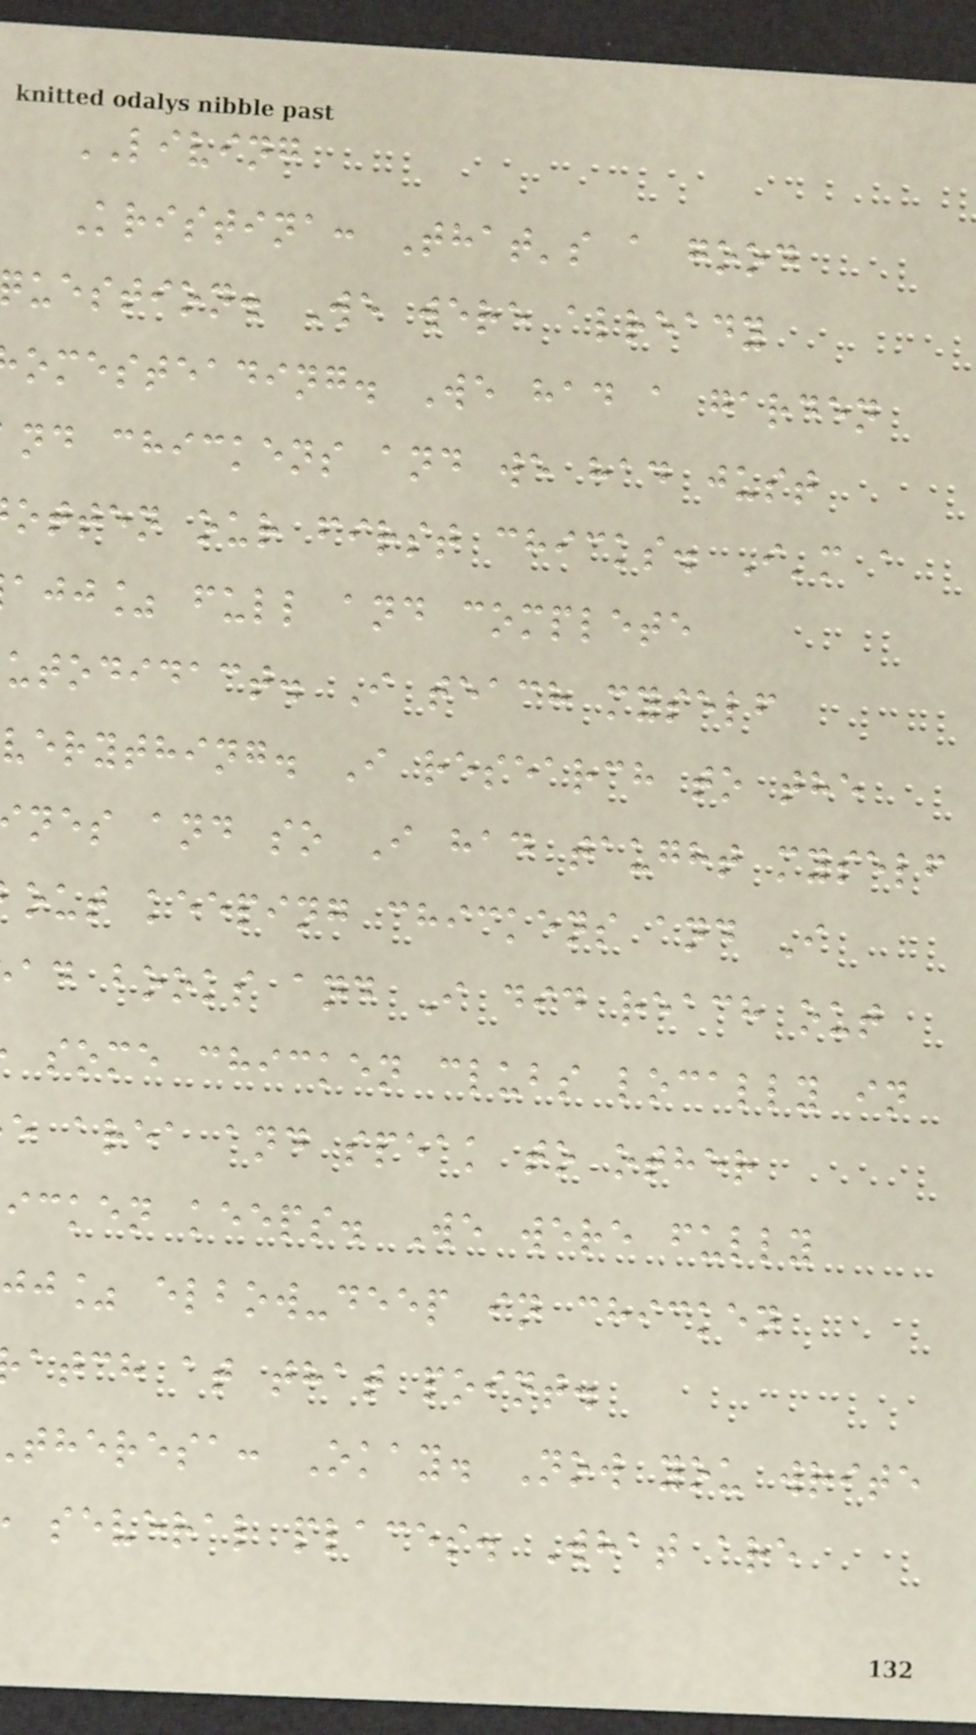LIVING
Kristina: That's a good
uestion. We were already
omesteading. We had a garden
nd chickens and we had just
otten our first chicks. I'm a
ajj% full and complete
utodidact. I teach myself
verything. I research to the
nes and so I had taught myself
out keeping chickens and I
ad books and I did reach out
some chicken clubs locally in
e area and speak to other
icken keeps. We were fully
jj% elbow-deep in chicken
atch at that point.
theresa: Okay. Now you write
several places. What are
